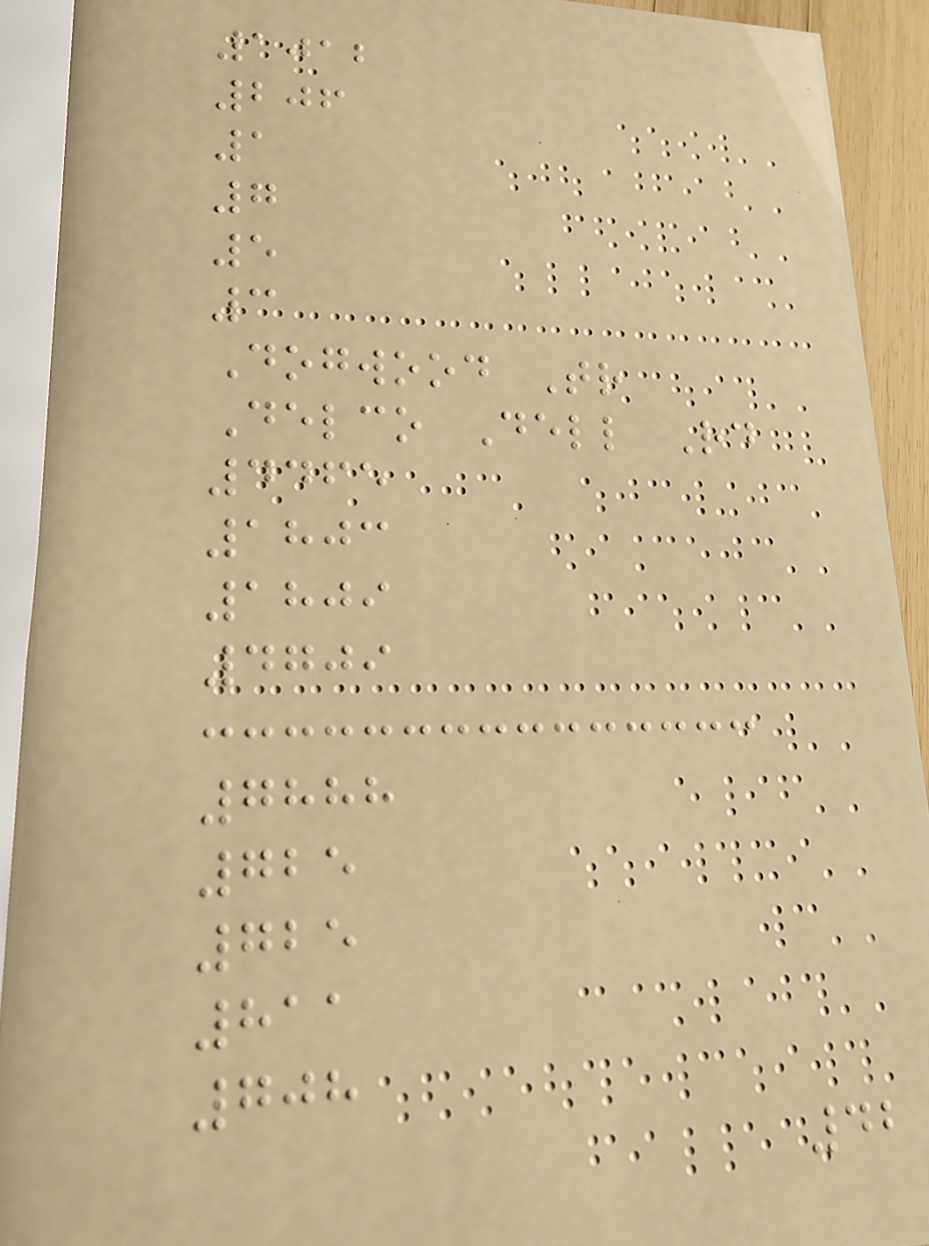1012
206
1
7
5
3
Dogwood Tr
Delco Dell Rd
4465
1803
1809
4709
7888
725
725
811
708
42
